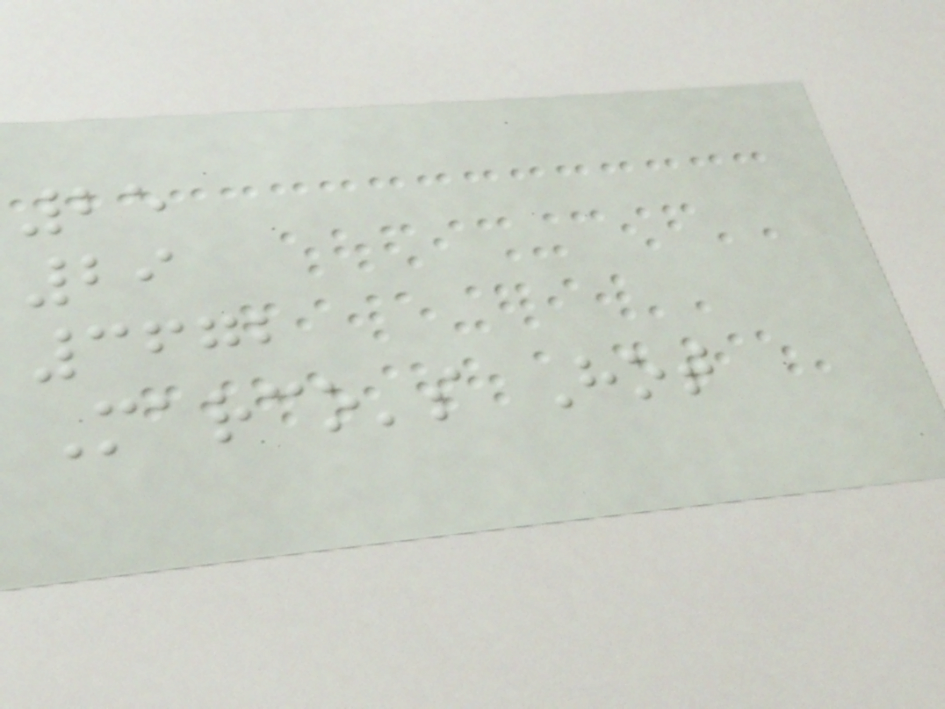25
29
3672
Marco's Hot
